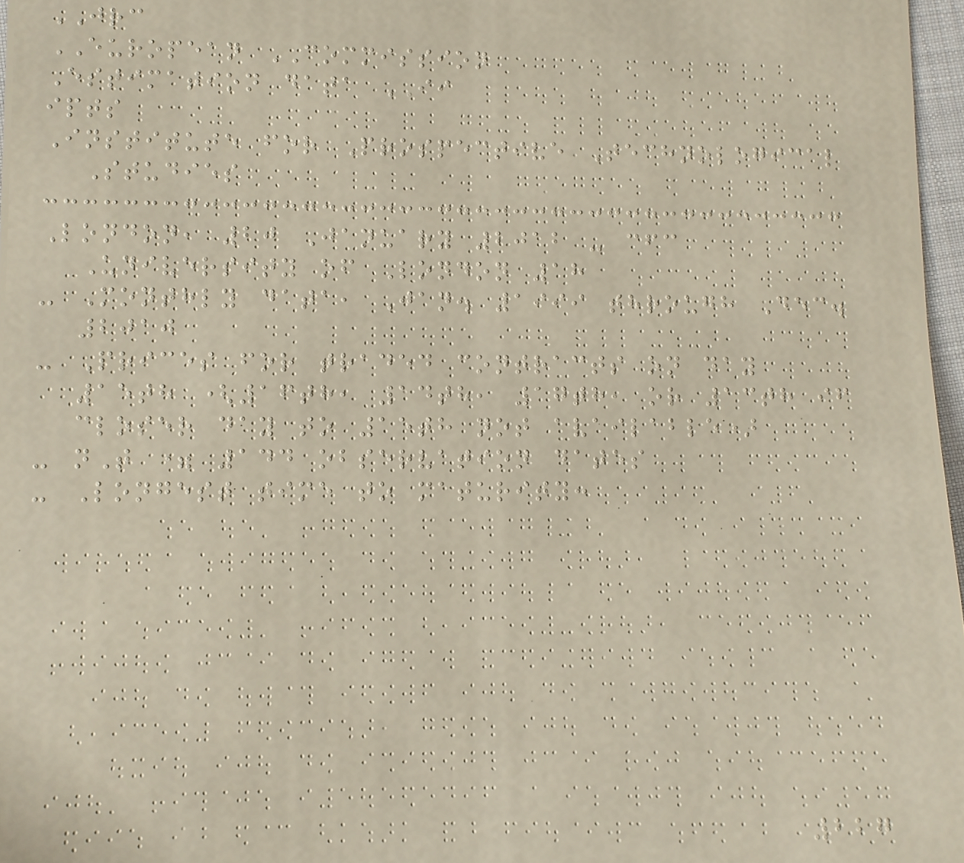JRC
EUROPEAN COMMISSION
Estimation data II
ipts
Institute for Prospective Technological
Studies
London, 20 January 2012 - cfc
University of London 18
- Monthly data, Jan. 1999 through Dec.
2010
- Prices for traded contracts on day
15th (16th, 14th, 17th, or 13th if
closer day to 15th not available)
- nT = 144 observation dates
- Longest time to maturity:
227
